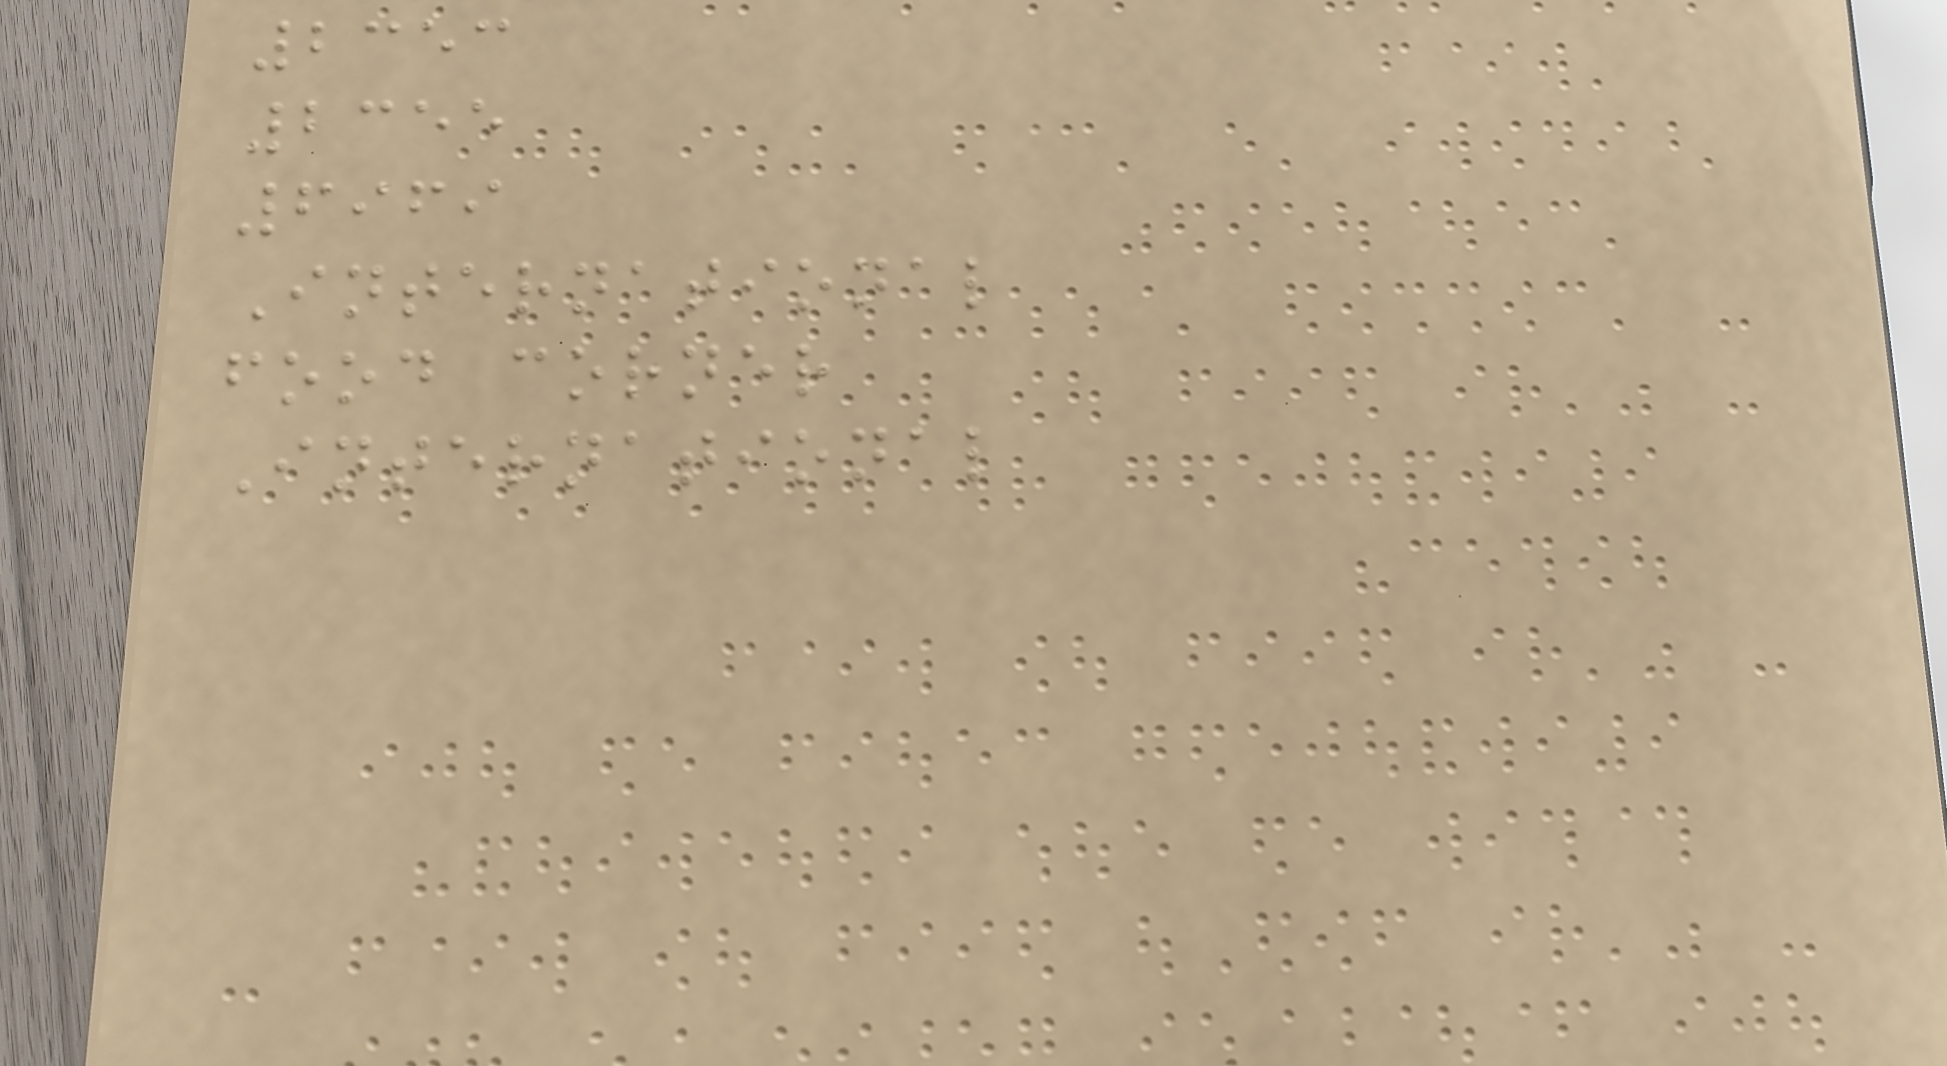2353
2355
6969
International
food corner
International
